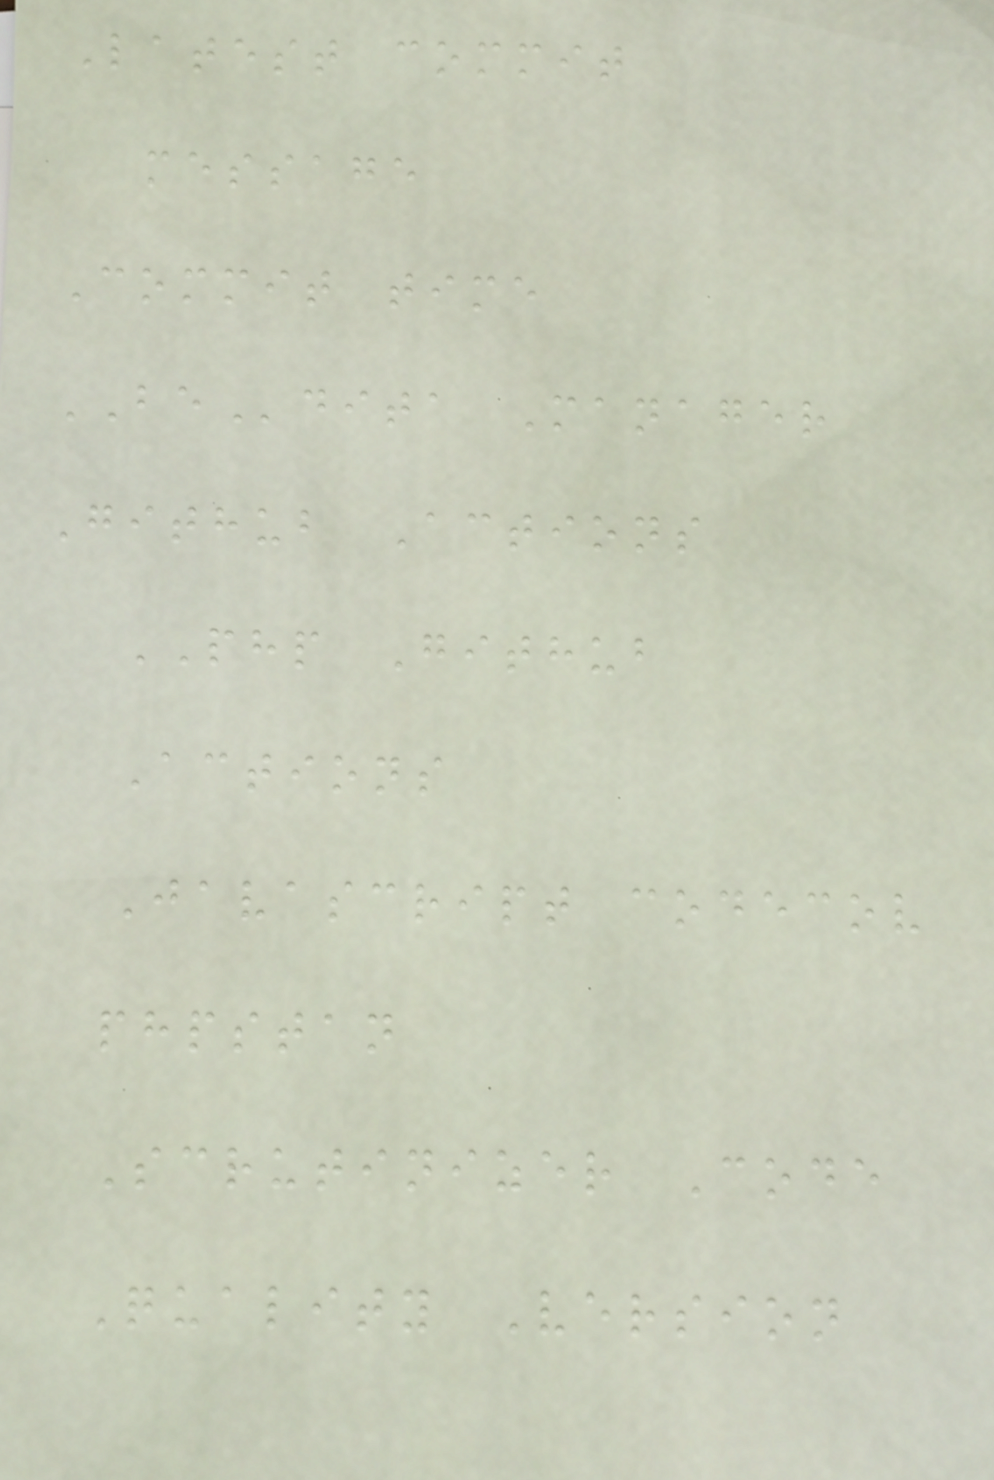Latest commit
message
Commit time
BEdita Manager
Github Actions
PHP Github
Actions
Javascript codecov
phpstan
Scrutinizer Code
Quality Version
